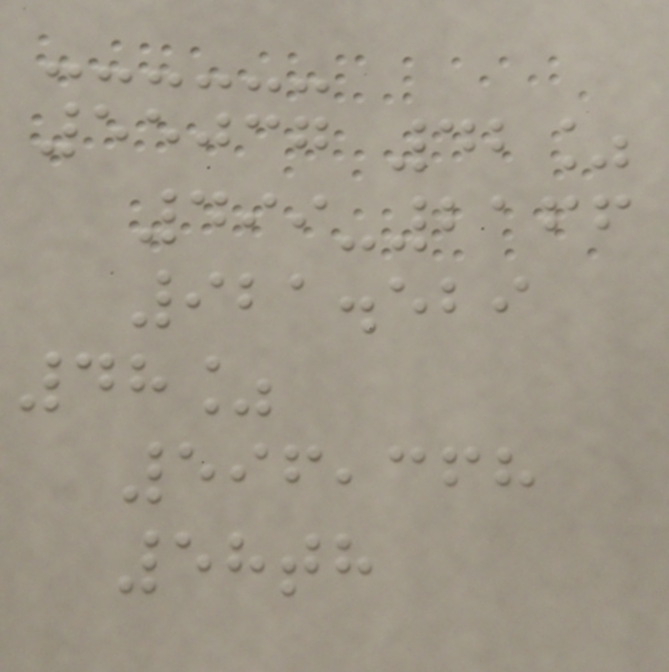55037 42%
499-2166
921.529
48%
596,368
58th
